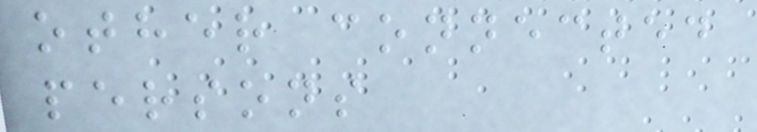other connected
persons
